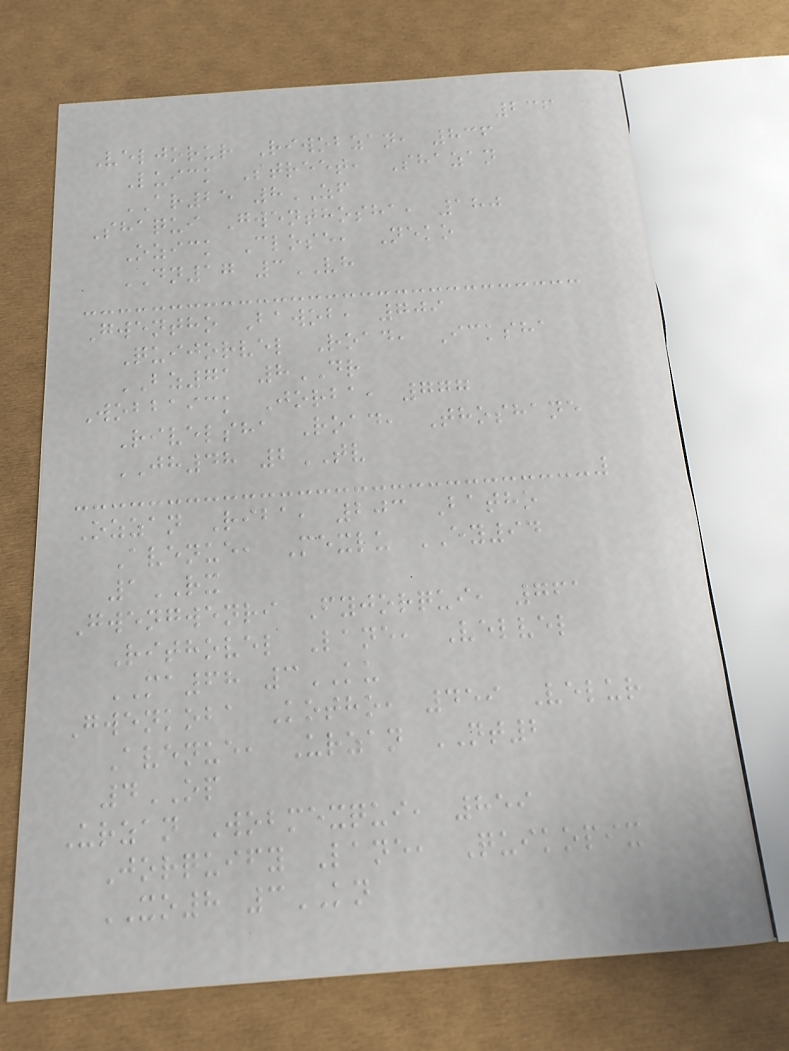236
Veljorur Riwobzan, 836
Luick Street, Shazan
AR25 8ZF
Shaqui Gwenthosha, 180
Ozick Close, Neko
DN17 3VH
Gwentho Bawob, 709
Quijorvel Road, Icksha
BZ71 8DR
Wobbaick Jorba, 777
Rivelsha Road, Thoshane
JH48 2TV
Ozzan Riba, 203 Batho
Avenue, Mexlu EY94
1RX
Gwengwenri Fyjorqui, 761
Rithovel Lane, Velvel
MA68 3KU
Gwenkoba Kotho, 459 Velur
Avenue, Urzan NT2
4OP
Urzan Wobmexqui, 859
Jorquify Lane, Quikopix
XO8 3KN
